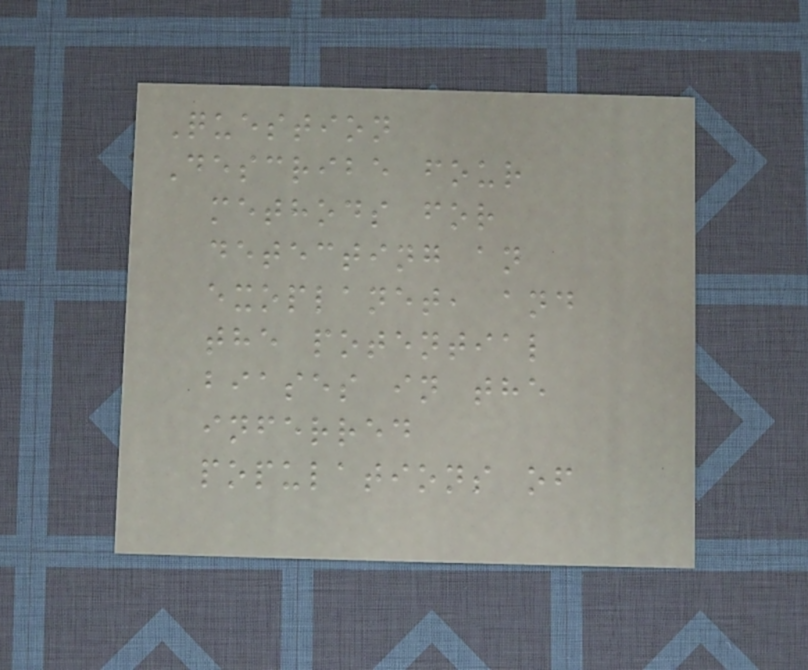Question
Describe four
methods for
detecting an
exoplanet, and
the potential
biases in the
inferred
populations of
